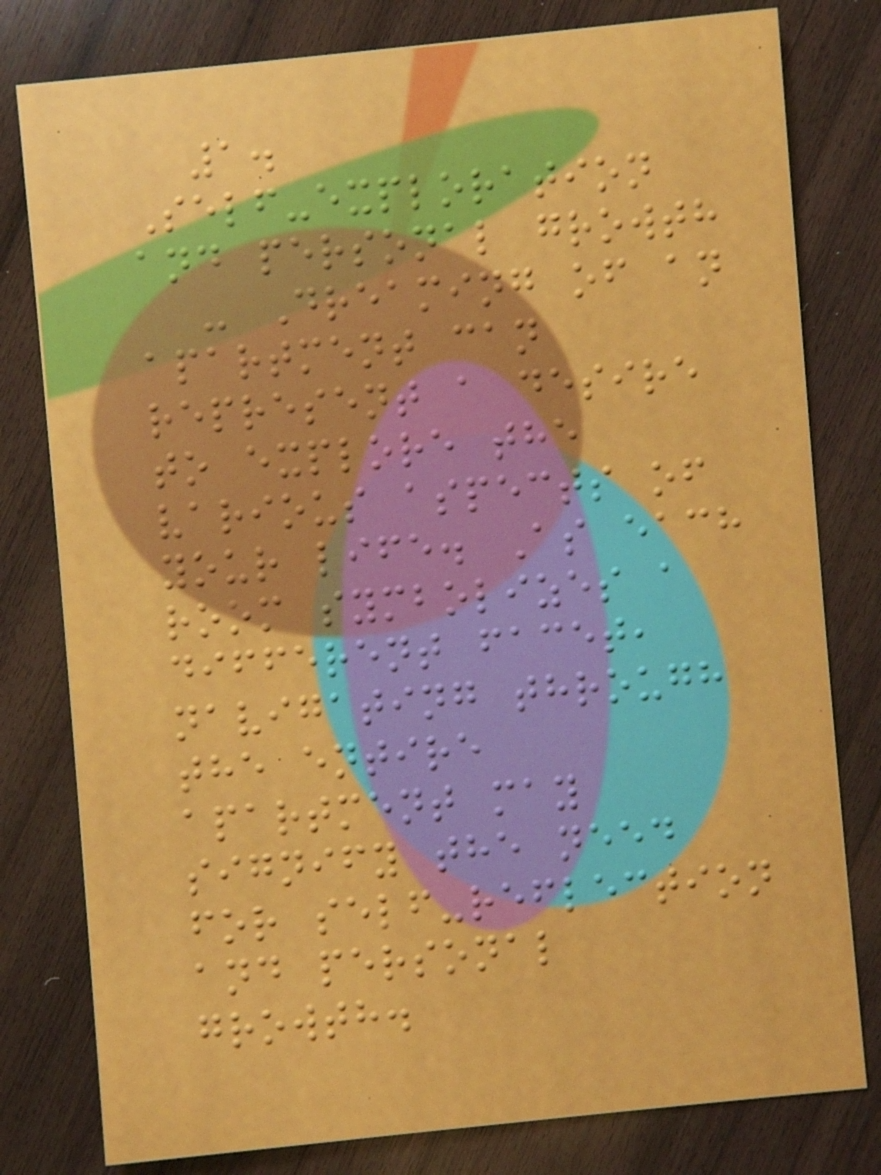1.
Self-exploration
and personal growth
- Dreaming of an
apartment can
represent a desire
to explore the
various aspects of
your life. As each
room symbolizes a
different facet,
navigating through
the entire
apartment may
signify the need
for self-reflection
and personal
growth.
